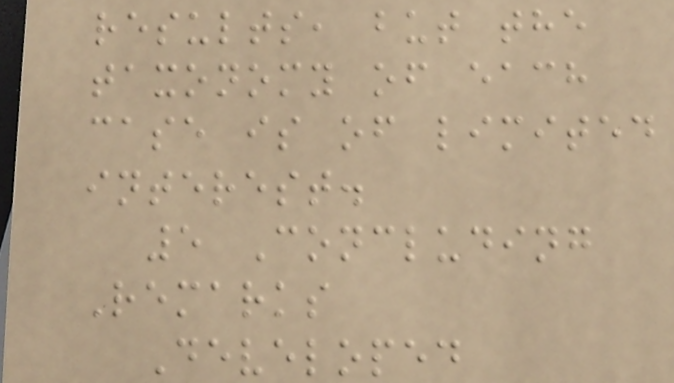results, but the
taxonomy of each
case is of limited
interest.
5 Concluding
Remarks
Developed
